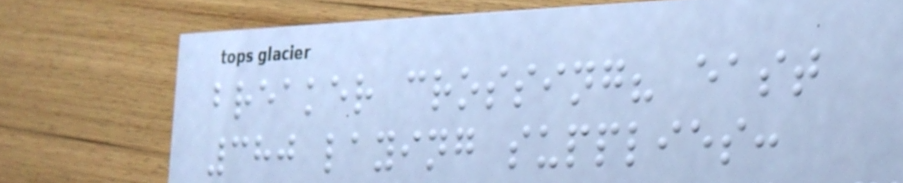breaker crossing? east
380 laying supplies:
